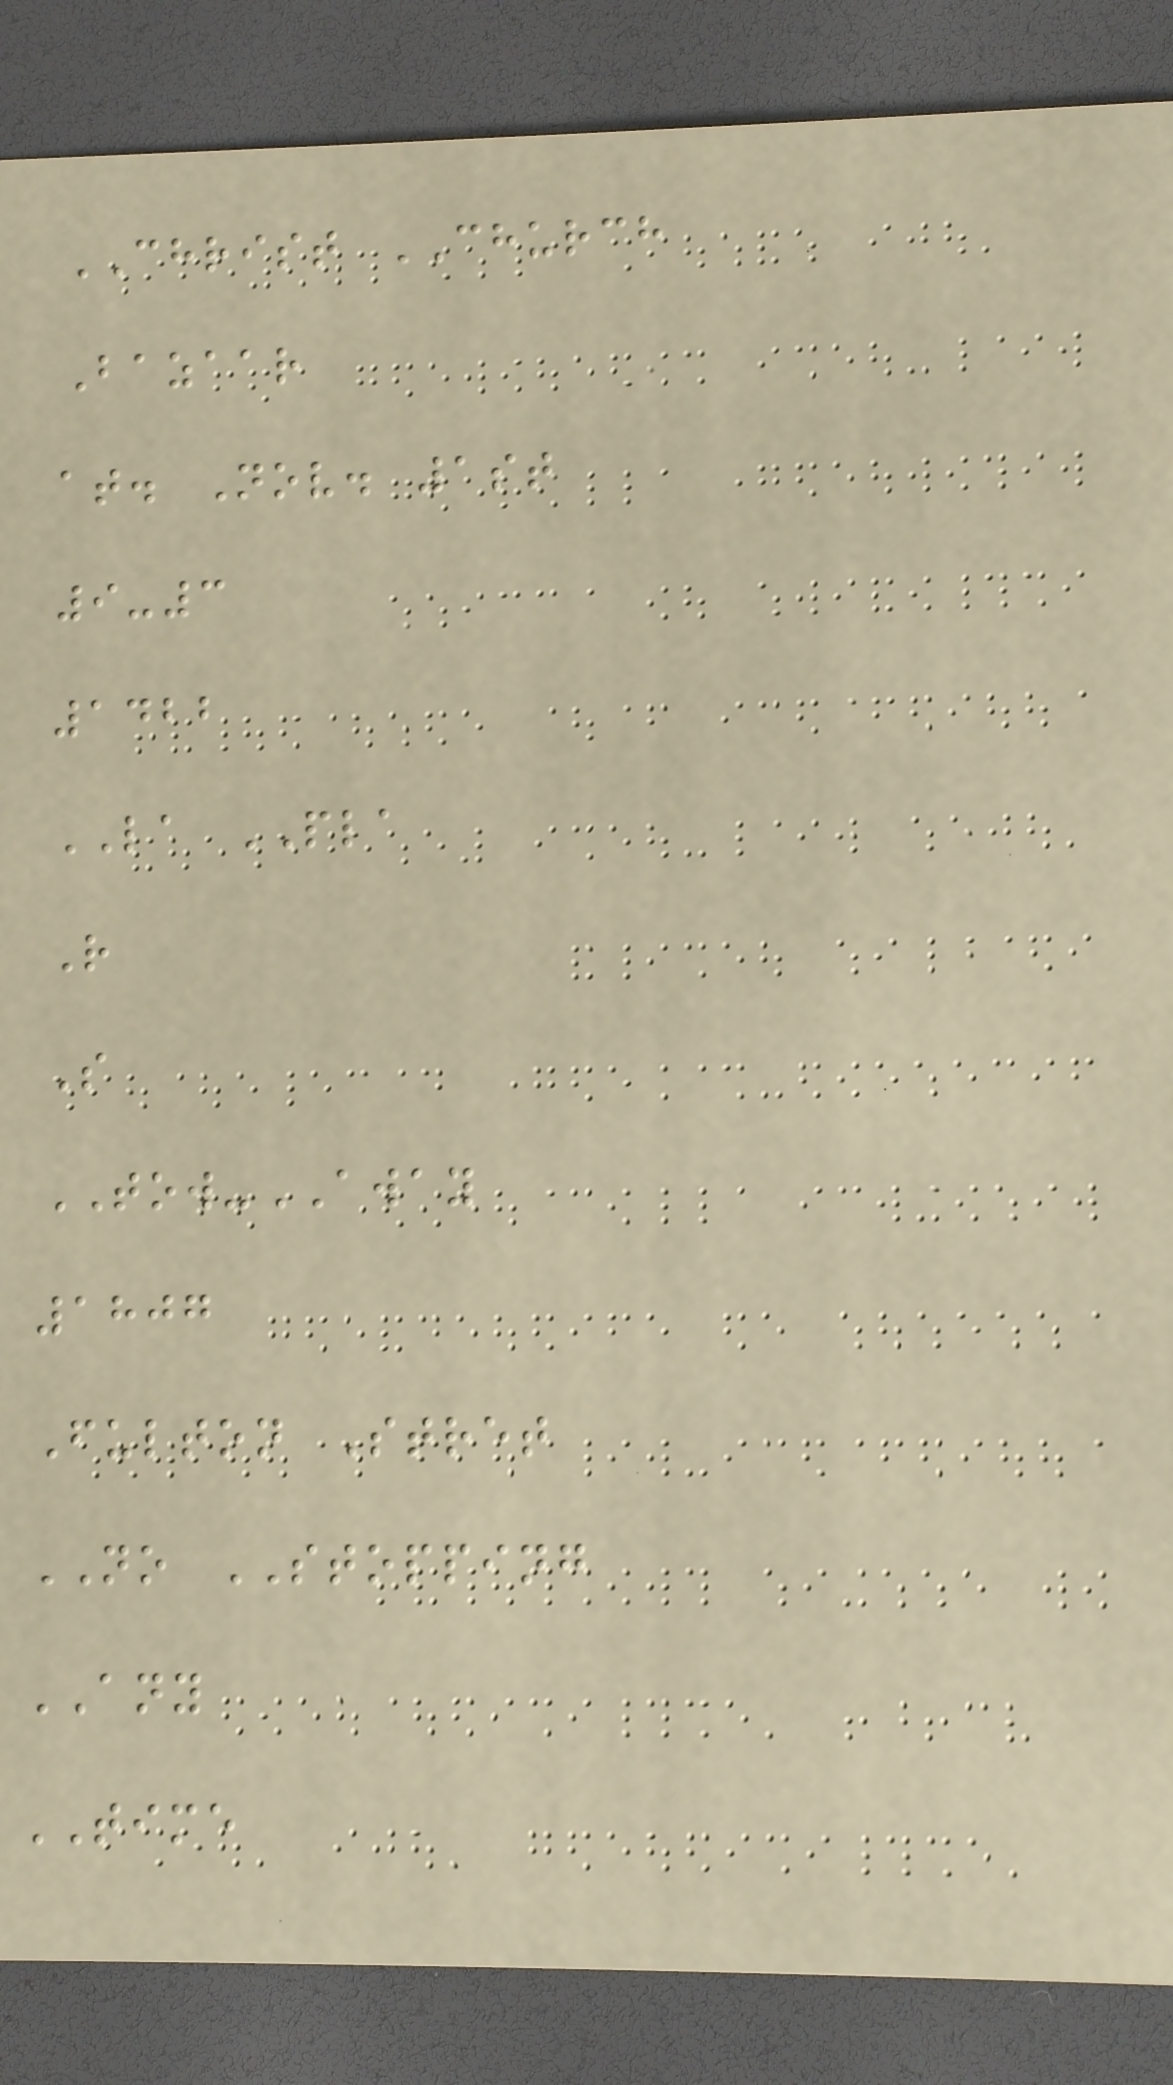CHRIST CHURCH
Bazaar
at. Nov. 1st
9-3
1422
LA PLA
R
S
TOW-AWAY
1807
Fulton Stret
NO STOPPING
ANY
TIME
